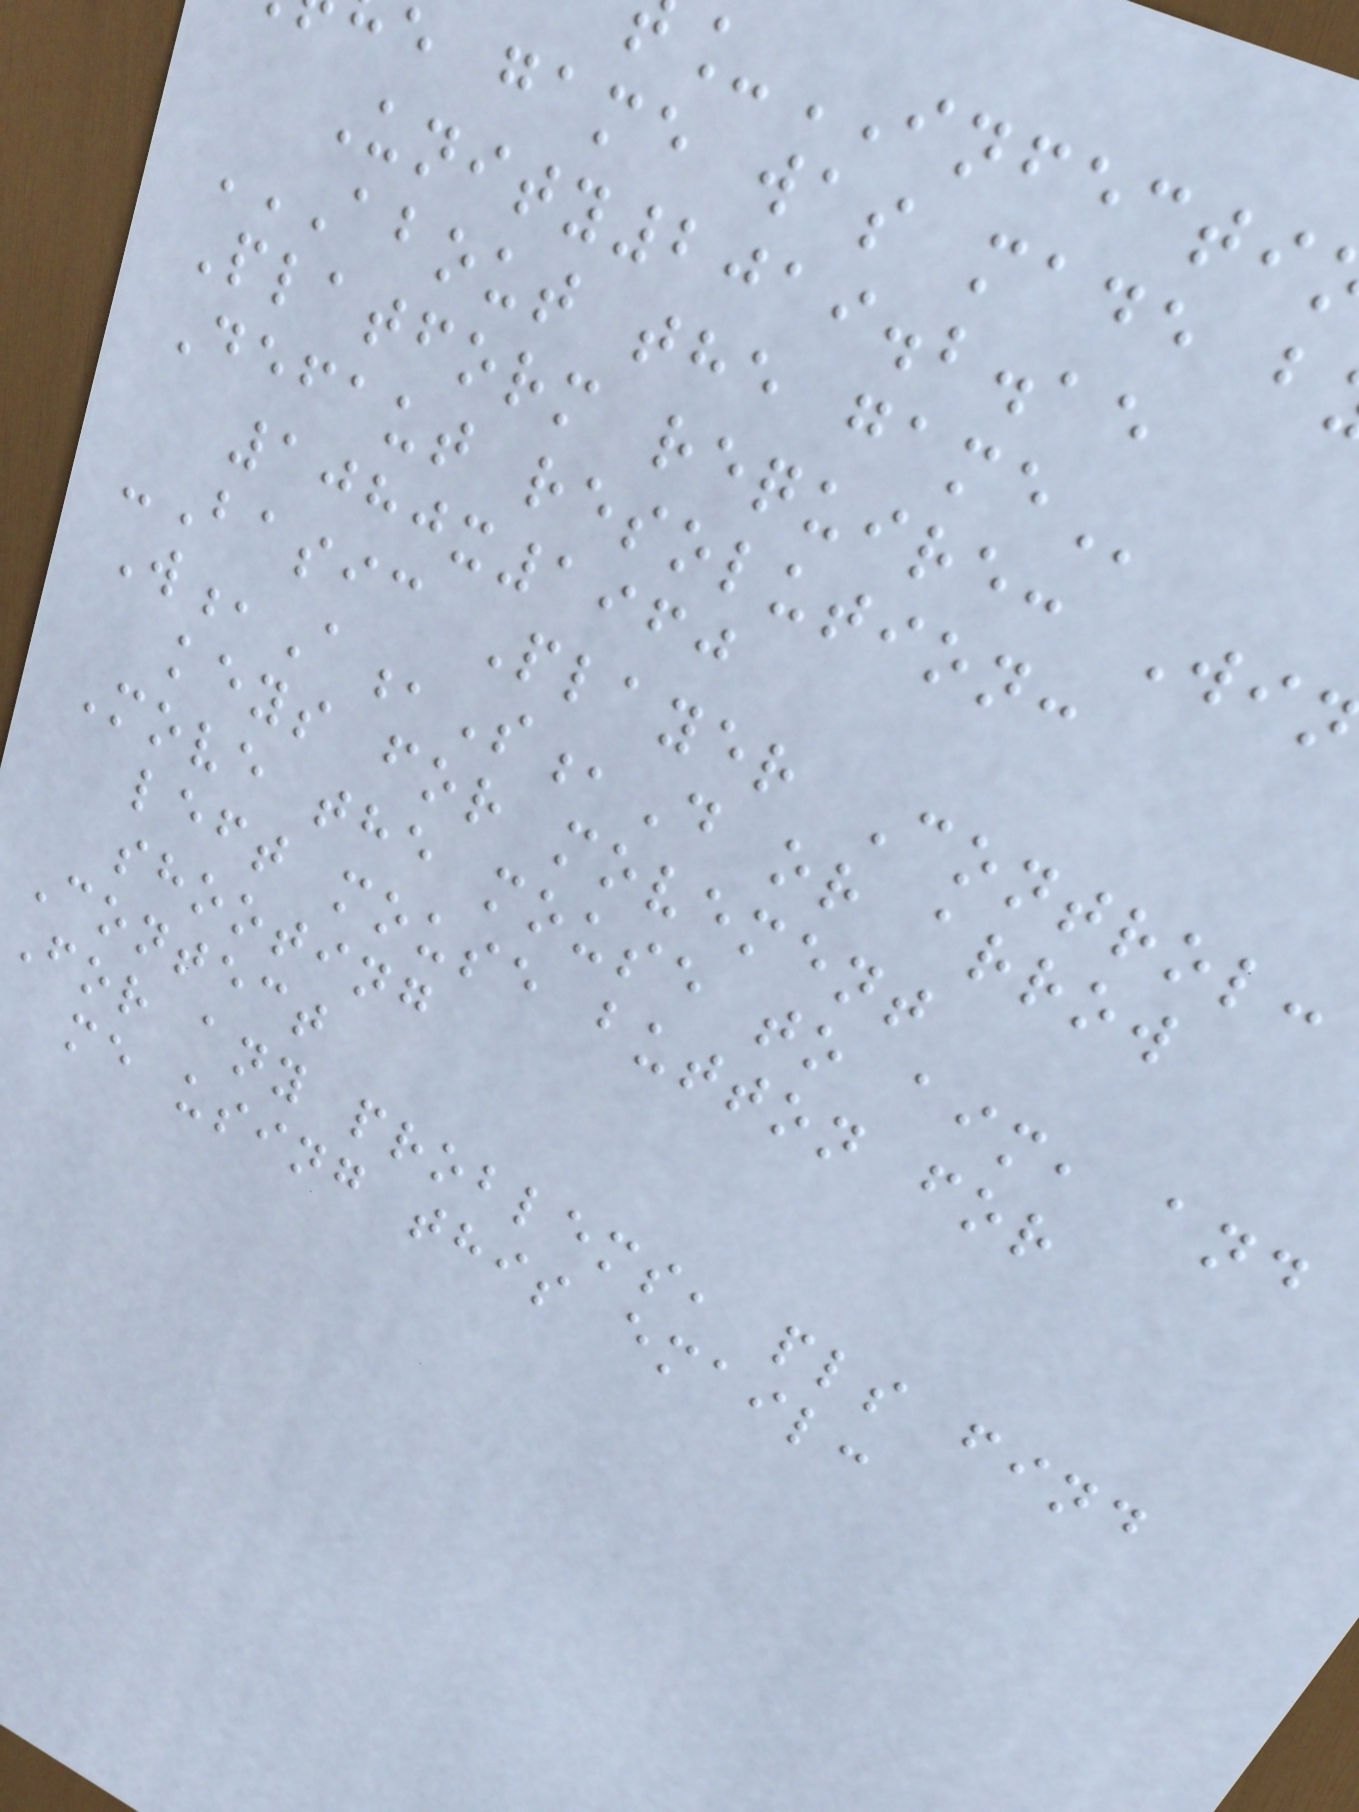e game was made b
Unity2019.2.15
ABOUT THE GAME
Platform require: Wi
Defaut resolution:
1080x1960
-Basic Player Control:
W,A,S,D or arrow
keys for movement
Move the mouse to aim, and
left mouse button for
shooting
Contect
For any problems, pls find
me using this email:
